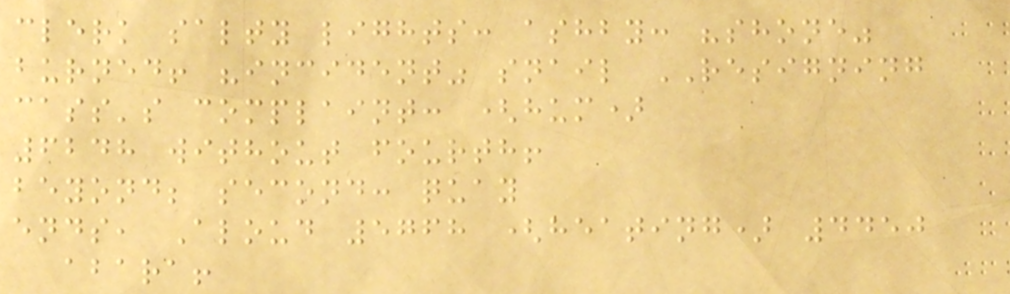clerk salty lights: ashby: "shone"
burned! "incident" snail RESIGNING
cass's complaint: (hum)
6248 without fourth!
beyond; second: quay
ends, Aloud 5768 (heating) 4450
abara!
